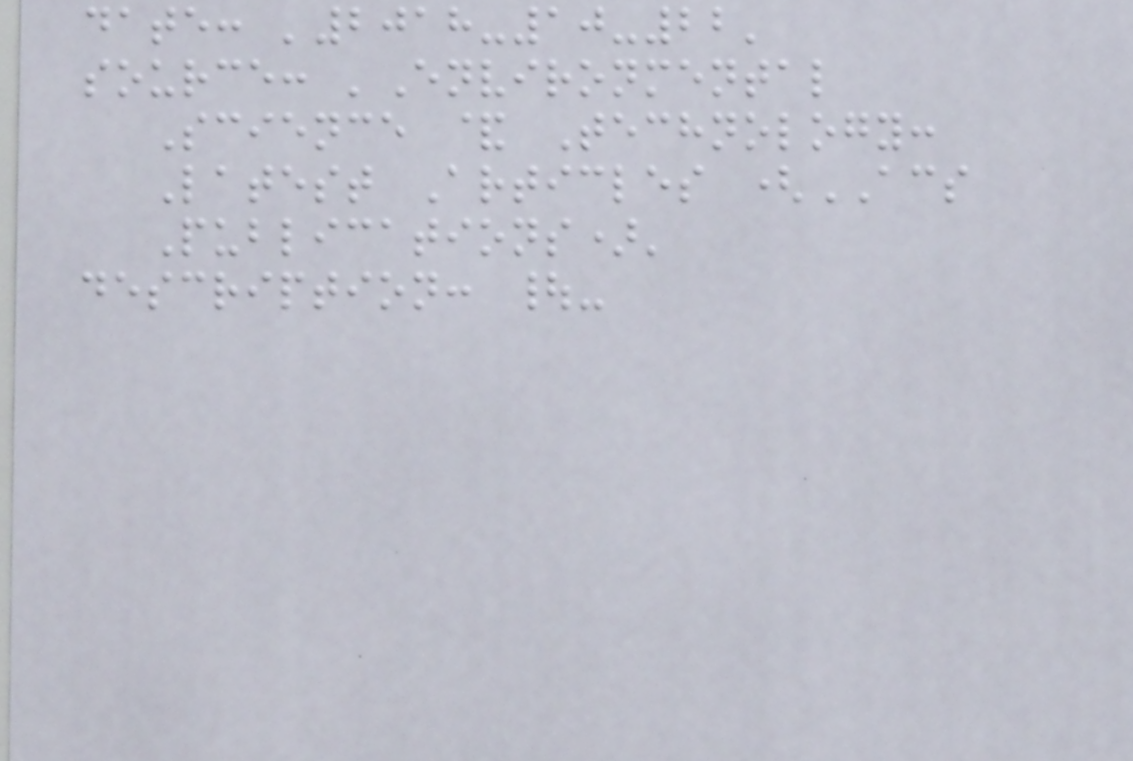date: '2018-10-22'
source: 'Environmental
Science & Technology:
Latest Articles (ACS
Publications)'
description: |-
